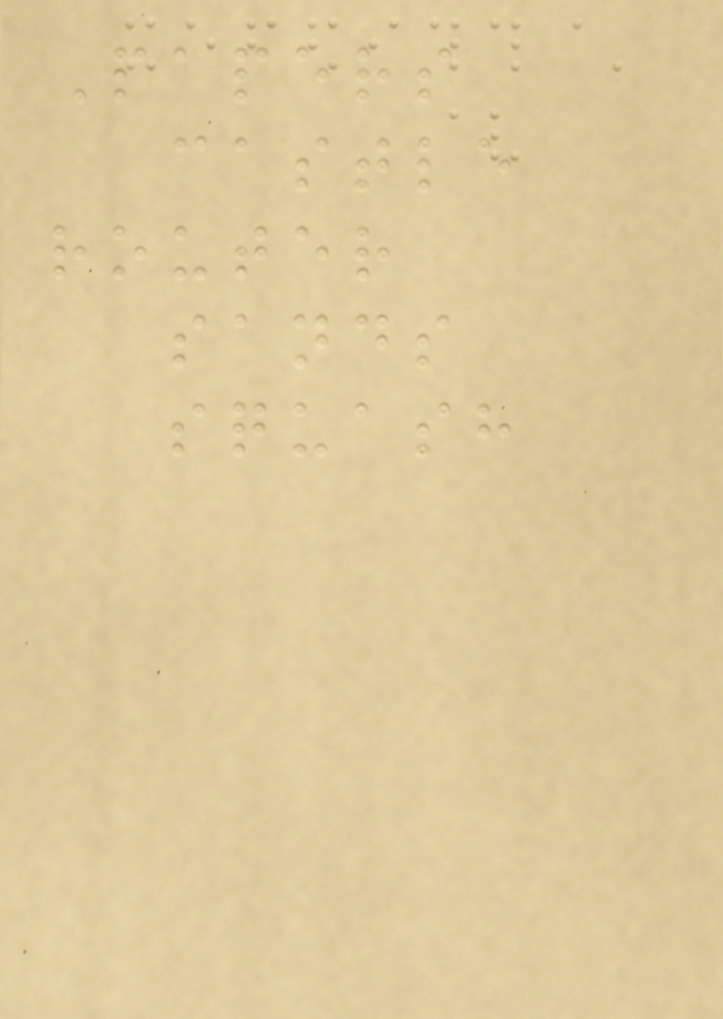Papers
castle
router
sands
squash
